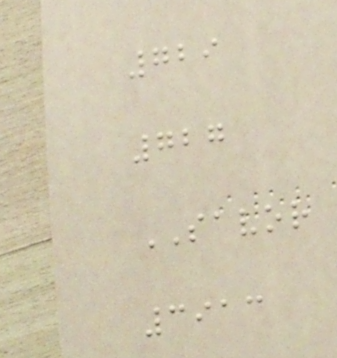729
727
SAVOR
3913
